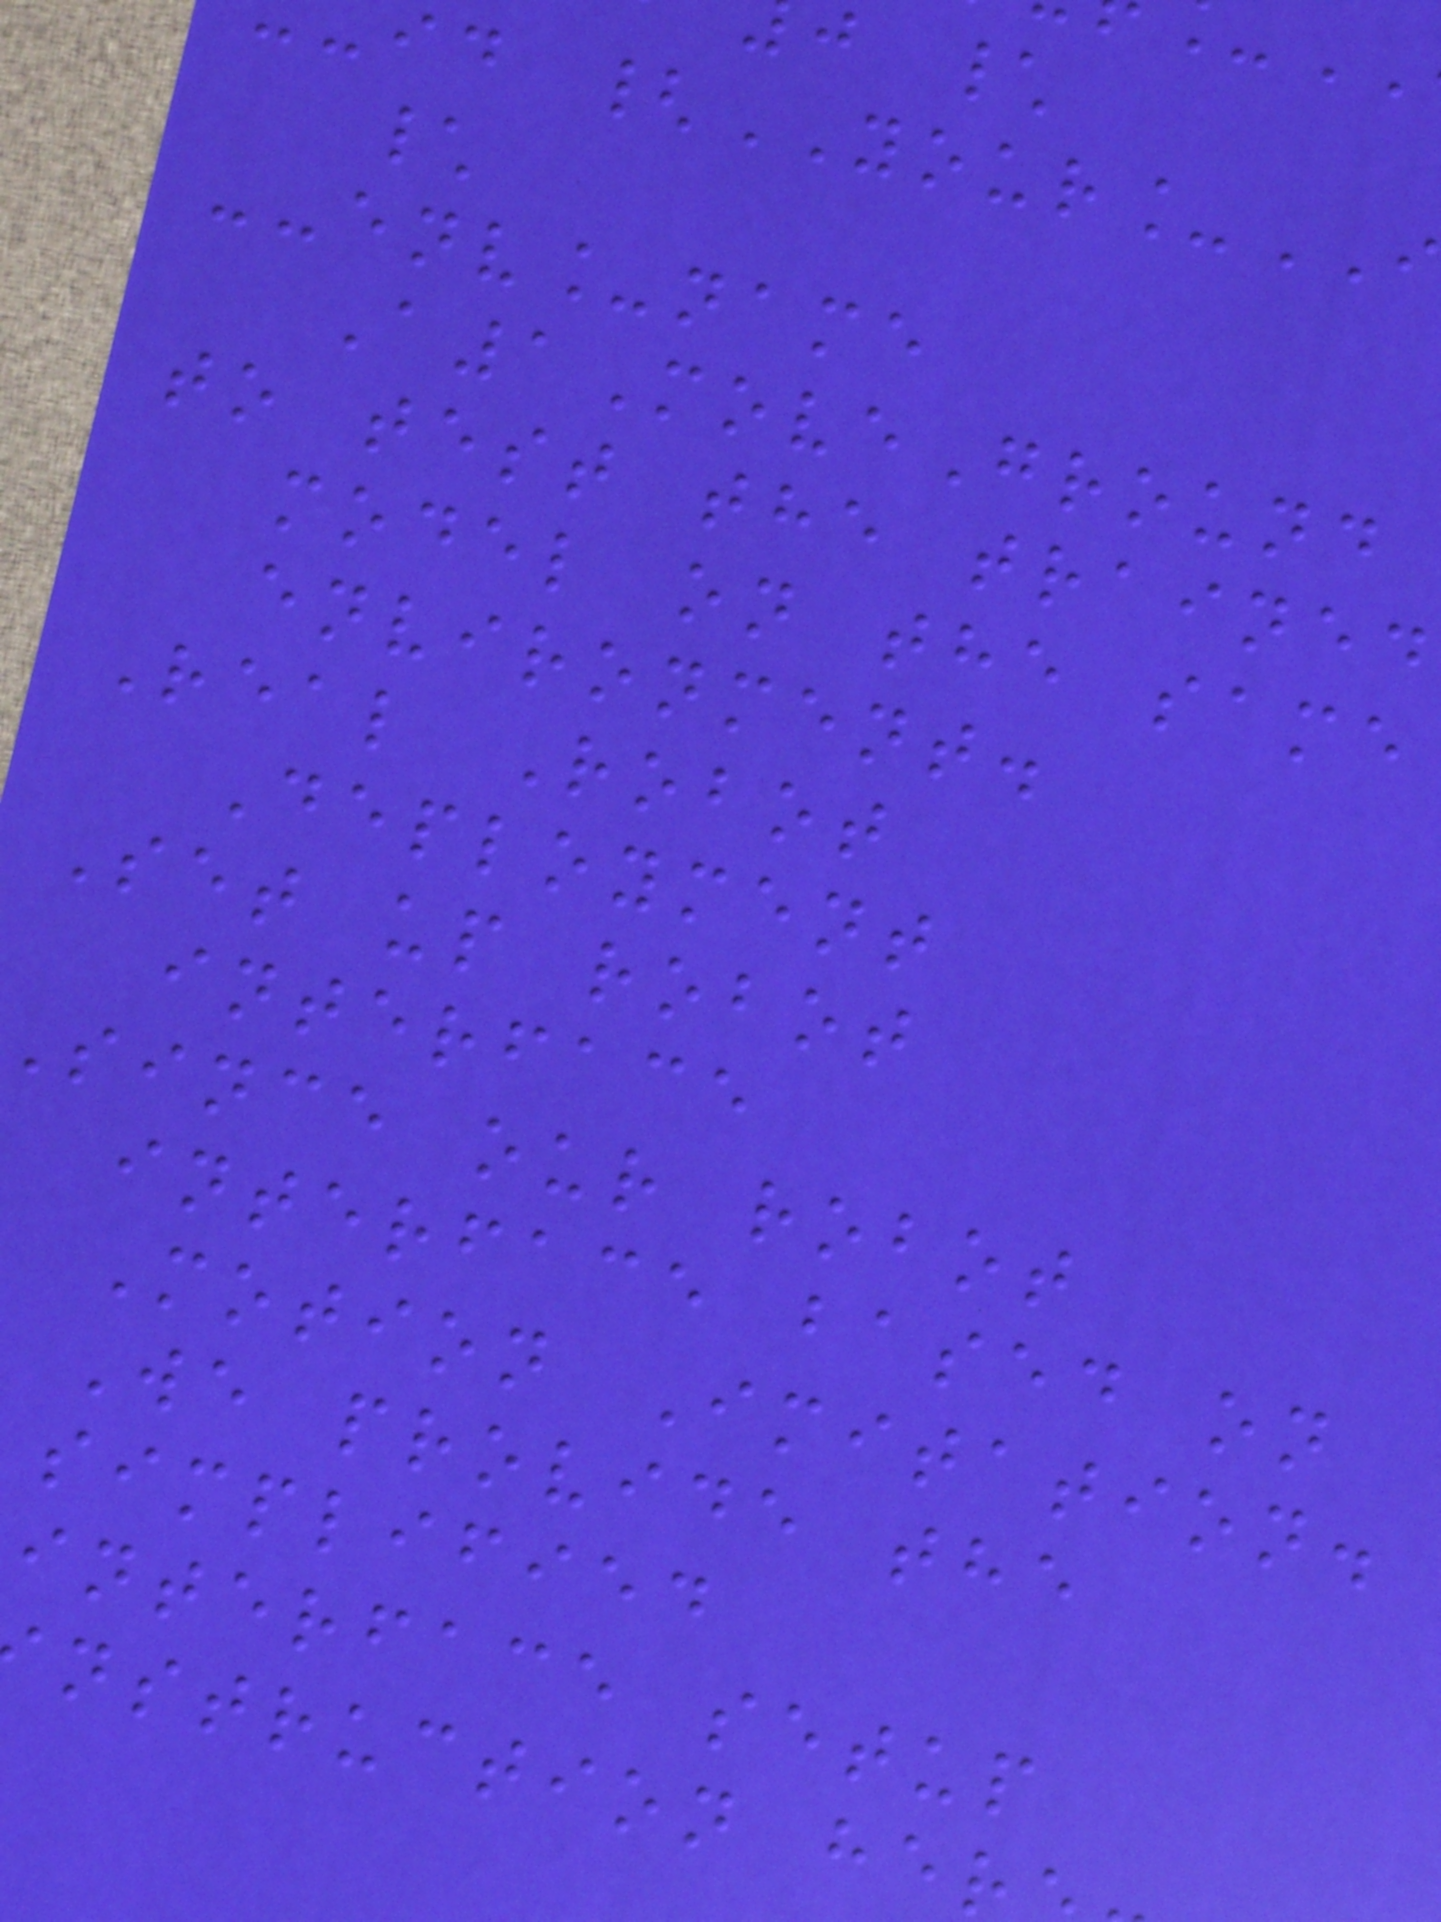j \
id {YOUR_
\
--env_name
A1MoveGround
to test the trained
model on the same
environment.
Real Robot
Deployment
Set up robot
interface
since our robot
interface based on
Motion Imitation.
We provide the
simplified
interface setup
nstruction he
